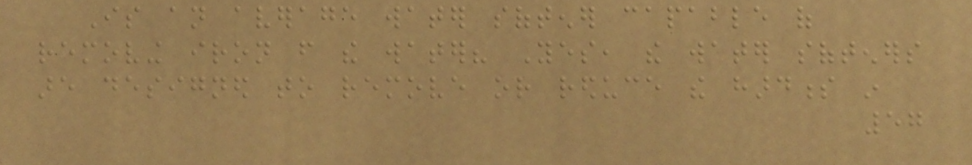Is an average water softener capable of
removing iron from the water? Yes, the water softeners
are designed to remove or reduce the hardness in
57
